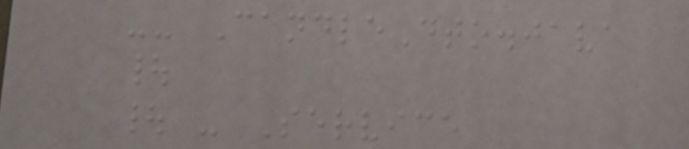-- CandleDto.java
|
| - Service
